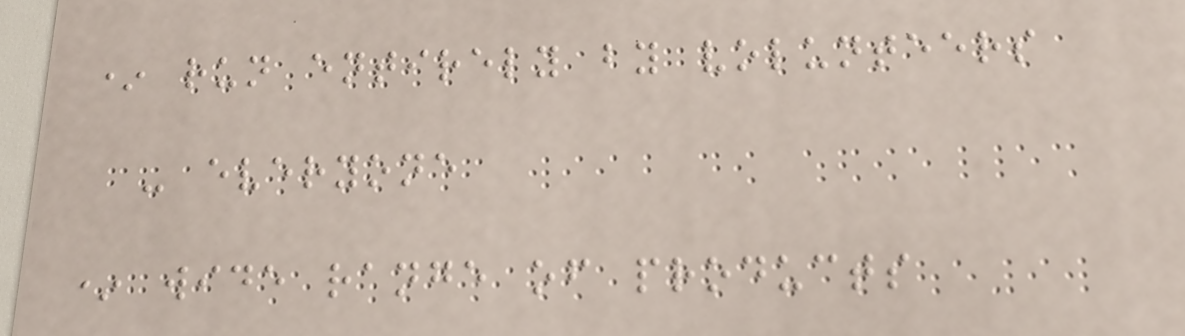* run entirely by volunteers
- everyone
* wide range of products
